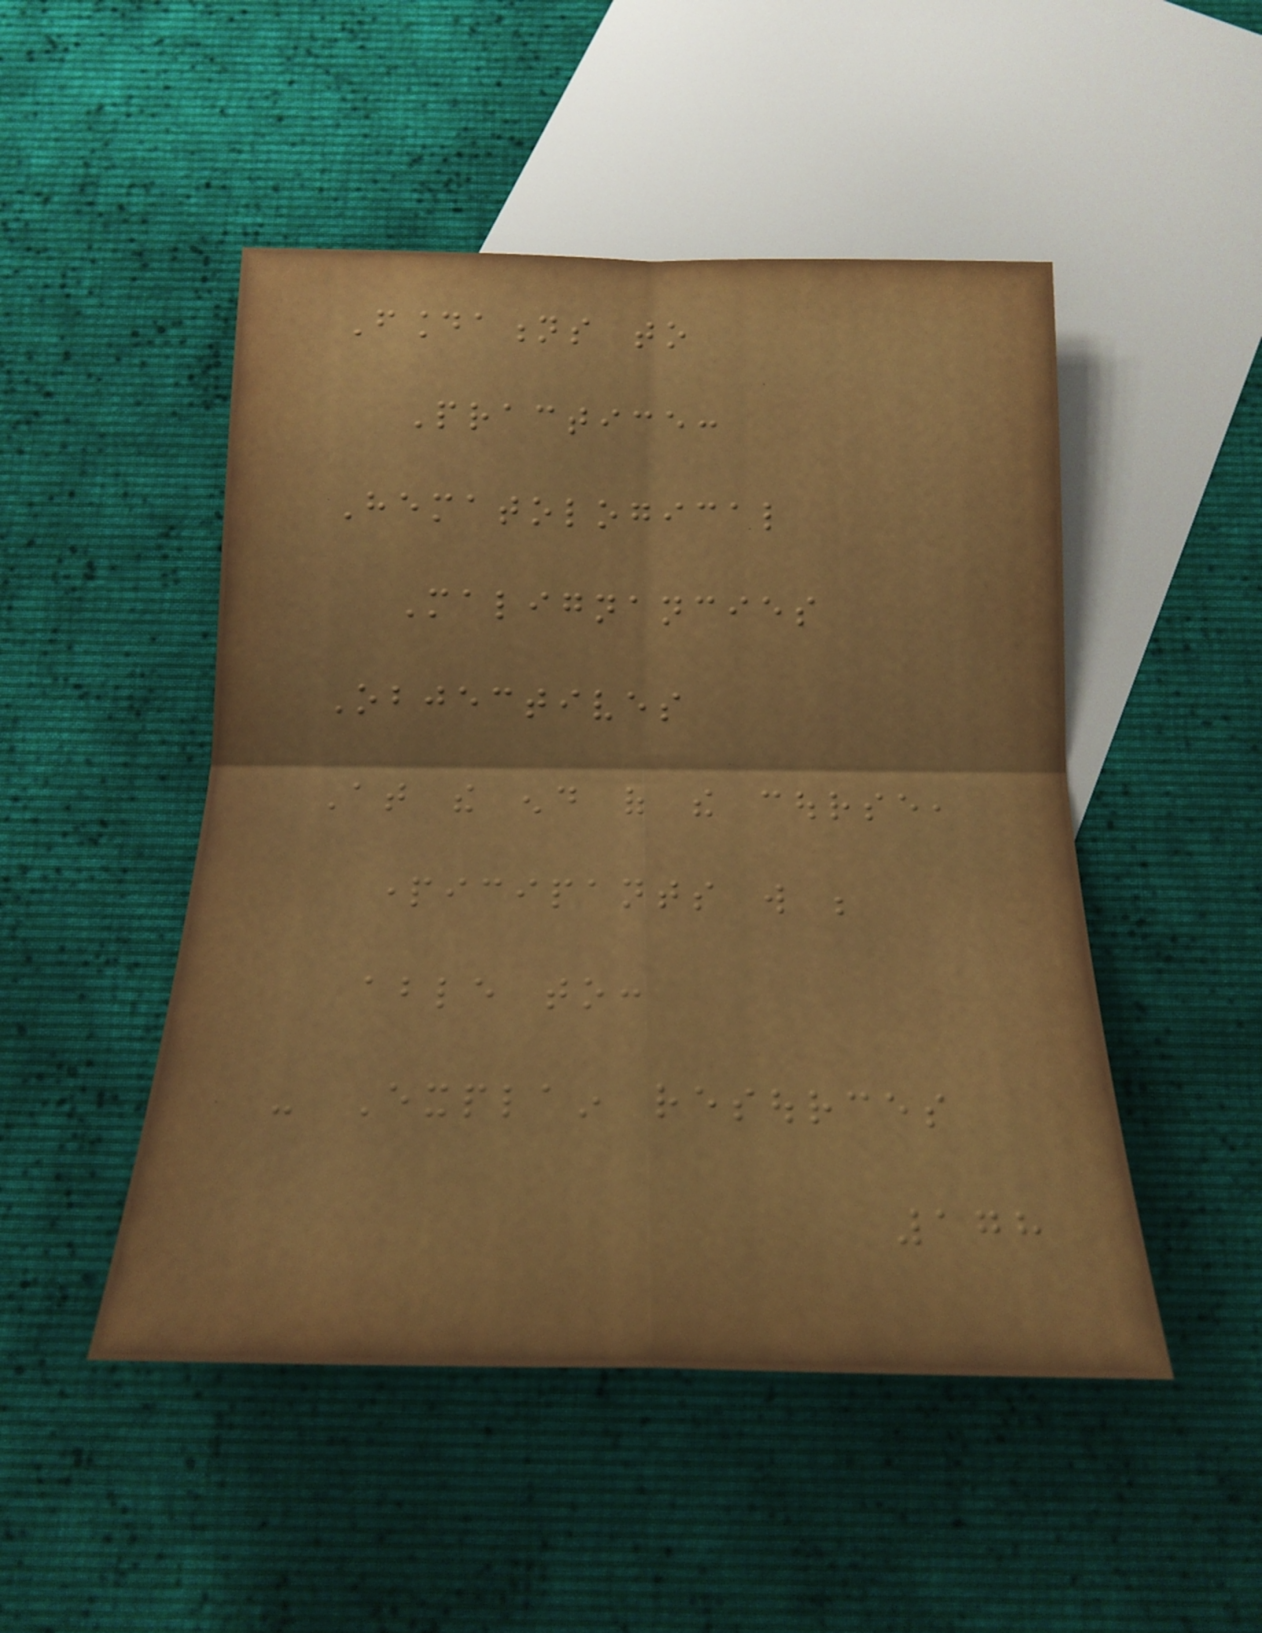Foundations to
Practice:
Hematological
Malignancies
Objectives
At the end of the course,
participants will be
able to:
- Explain resources
178
